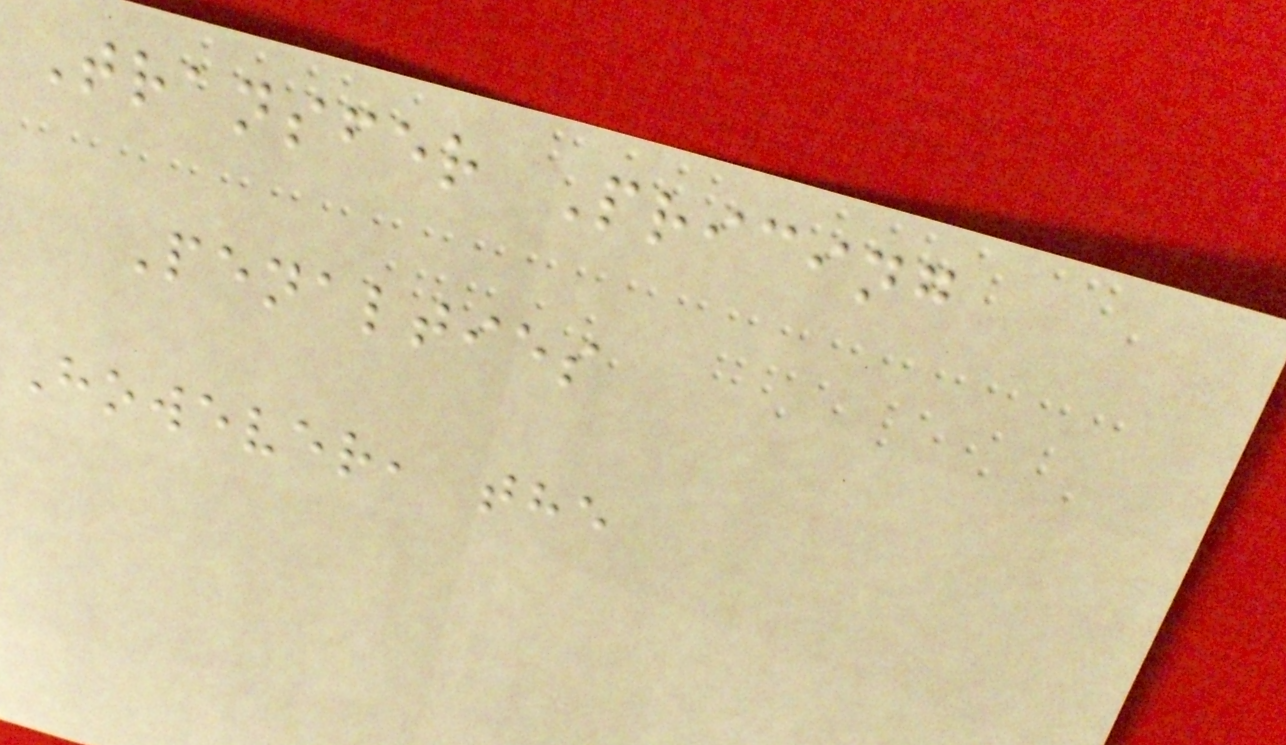Transfer Pricing
Penalties
However, the
